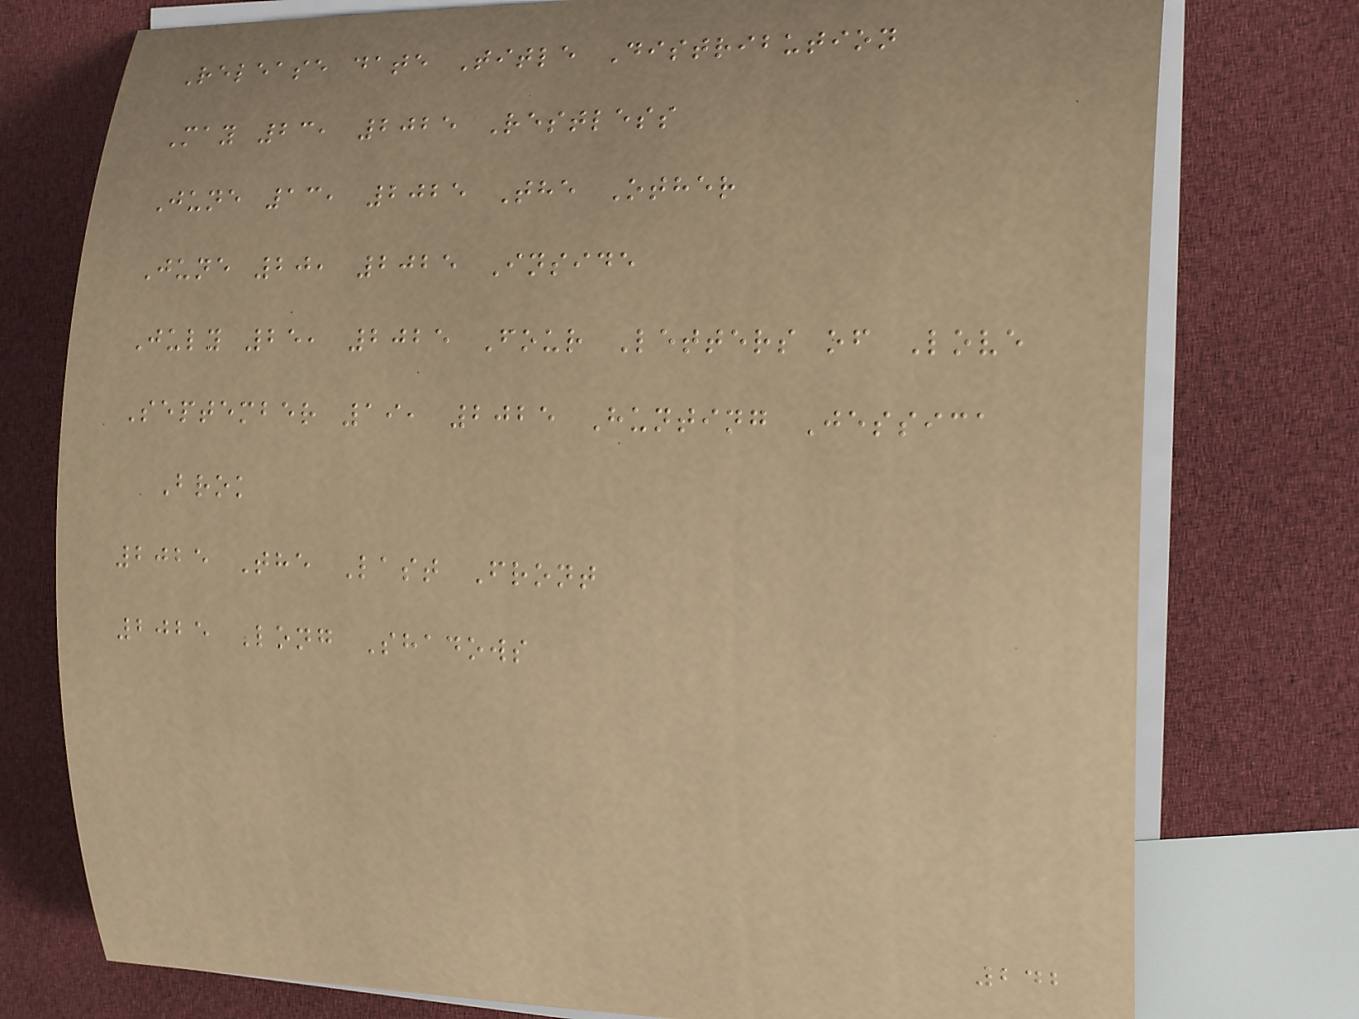Release date Title Distribution
May 23, 2025 Restless
June 13, 2025 The Other
June 20, 2025 Inside
July 25, 2025 Four Letters of Love
September 19, 2025 Hunting Jessica
Brok
2025 The Last Front
2025 Long Shadows
242
